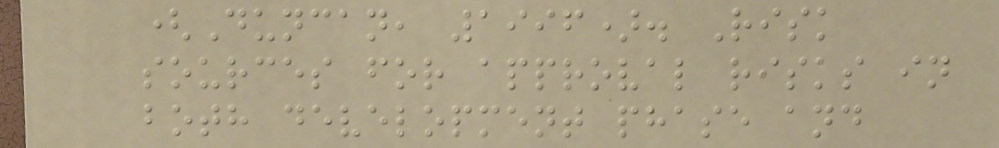(Duncan, 1996). Risk
sources for approval risks in
both development phase and
